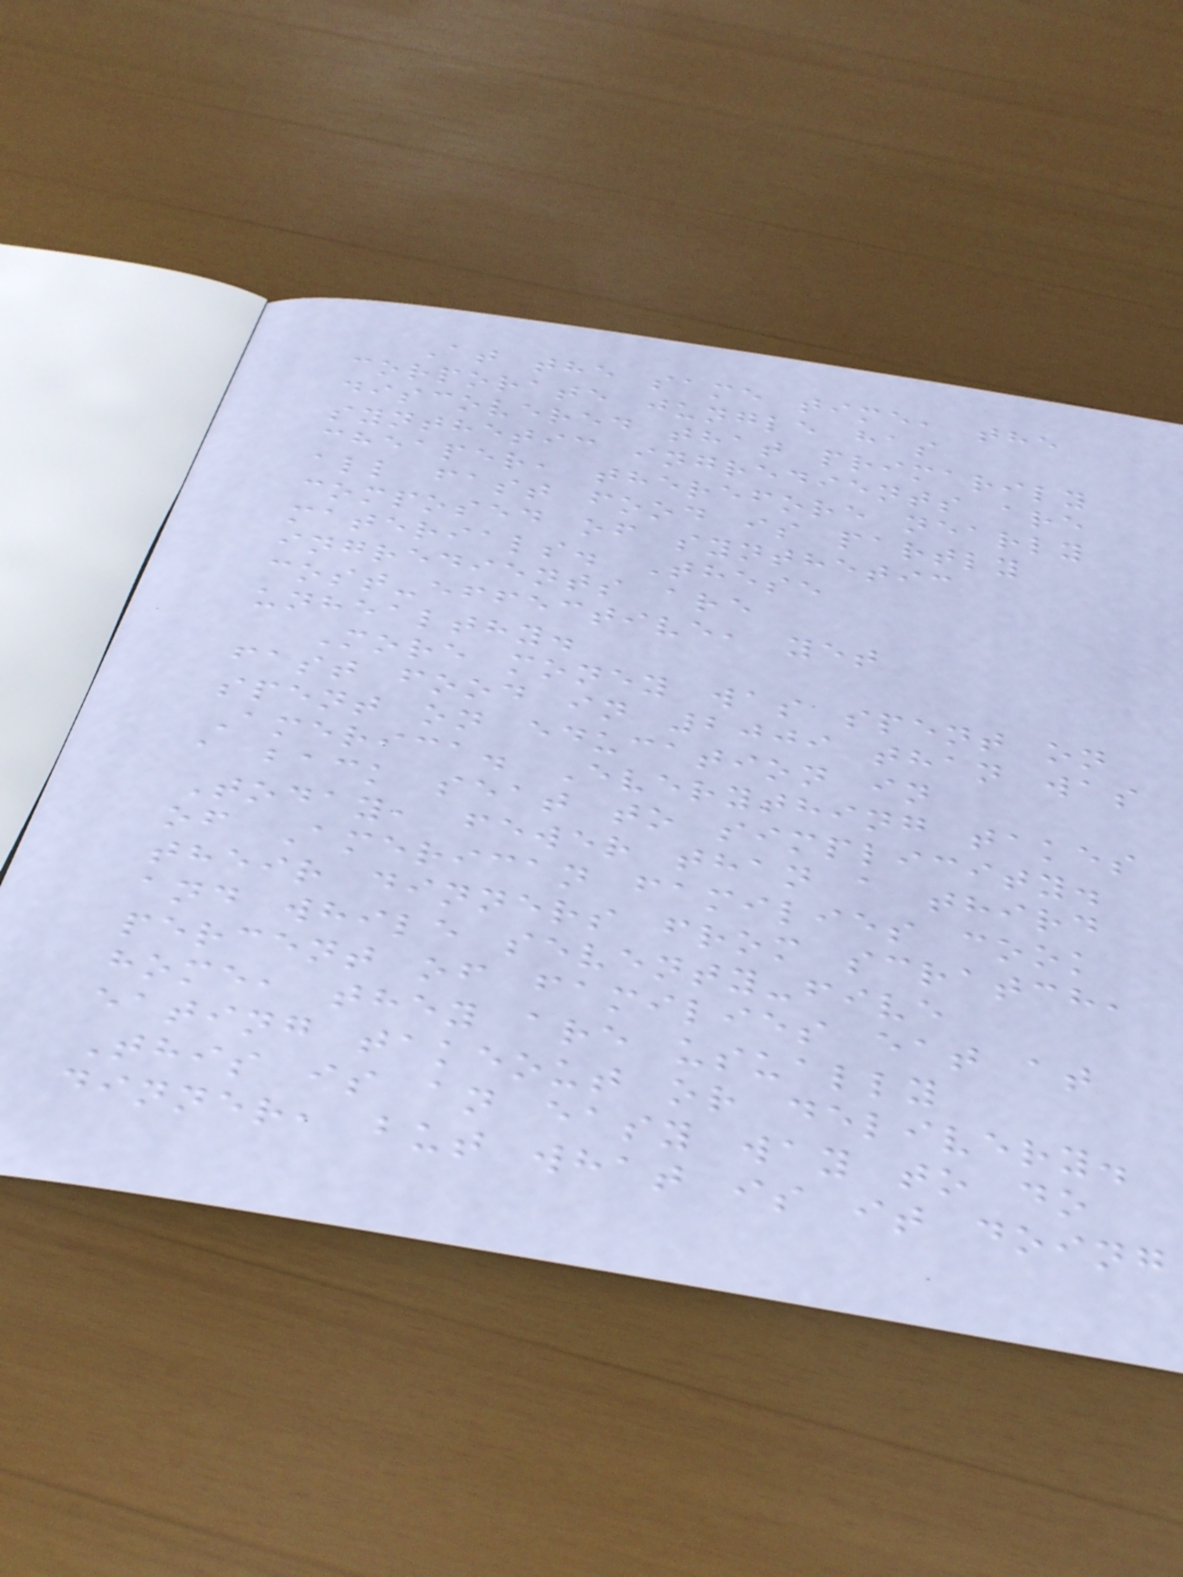At the same time, the
corporate jungle has
discovered that primarily
synthetic ingredients are
cheaper, therefore nearly
all fast food is partly
composed of synthetic
materials. These
ingredients are
cost-effective, yet
unhealthy.
More money was spent on
fast food in 2009 than was
spent on education in
America. Everything takes
a back seat to simplicity.
Today, fewer than a third
of American families cook
their dinners from scratch,
and while seventy-five
percent of families eat at
home, they are usually
eating takeout or delivery.
This is an easy way to do
dinner, but what is it doing
